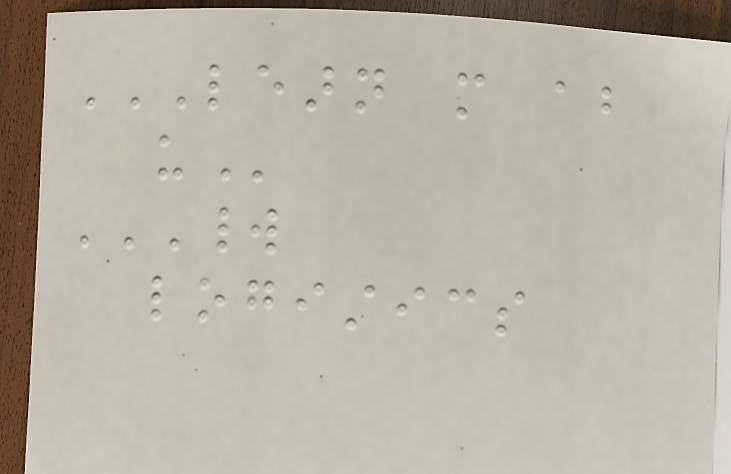LEARN MORE ABOUT
US
WORLD
LOGISTICS
